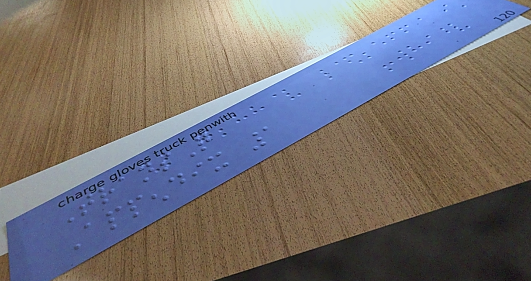TransQ
Appendix 1
